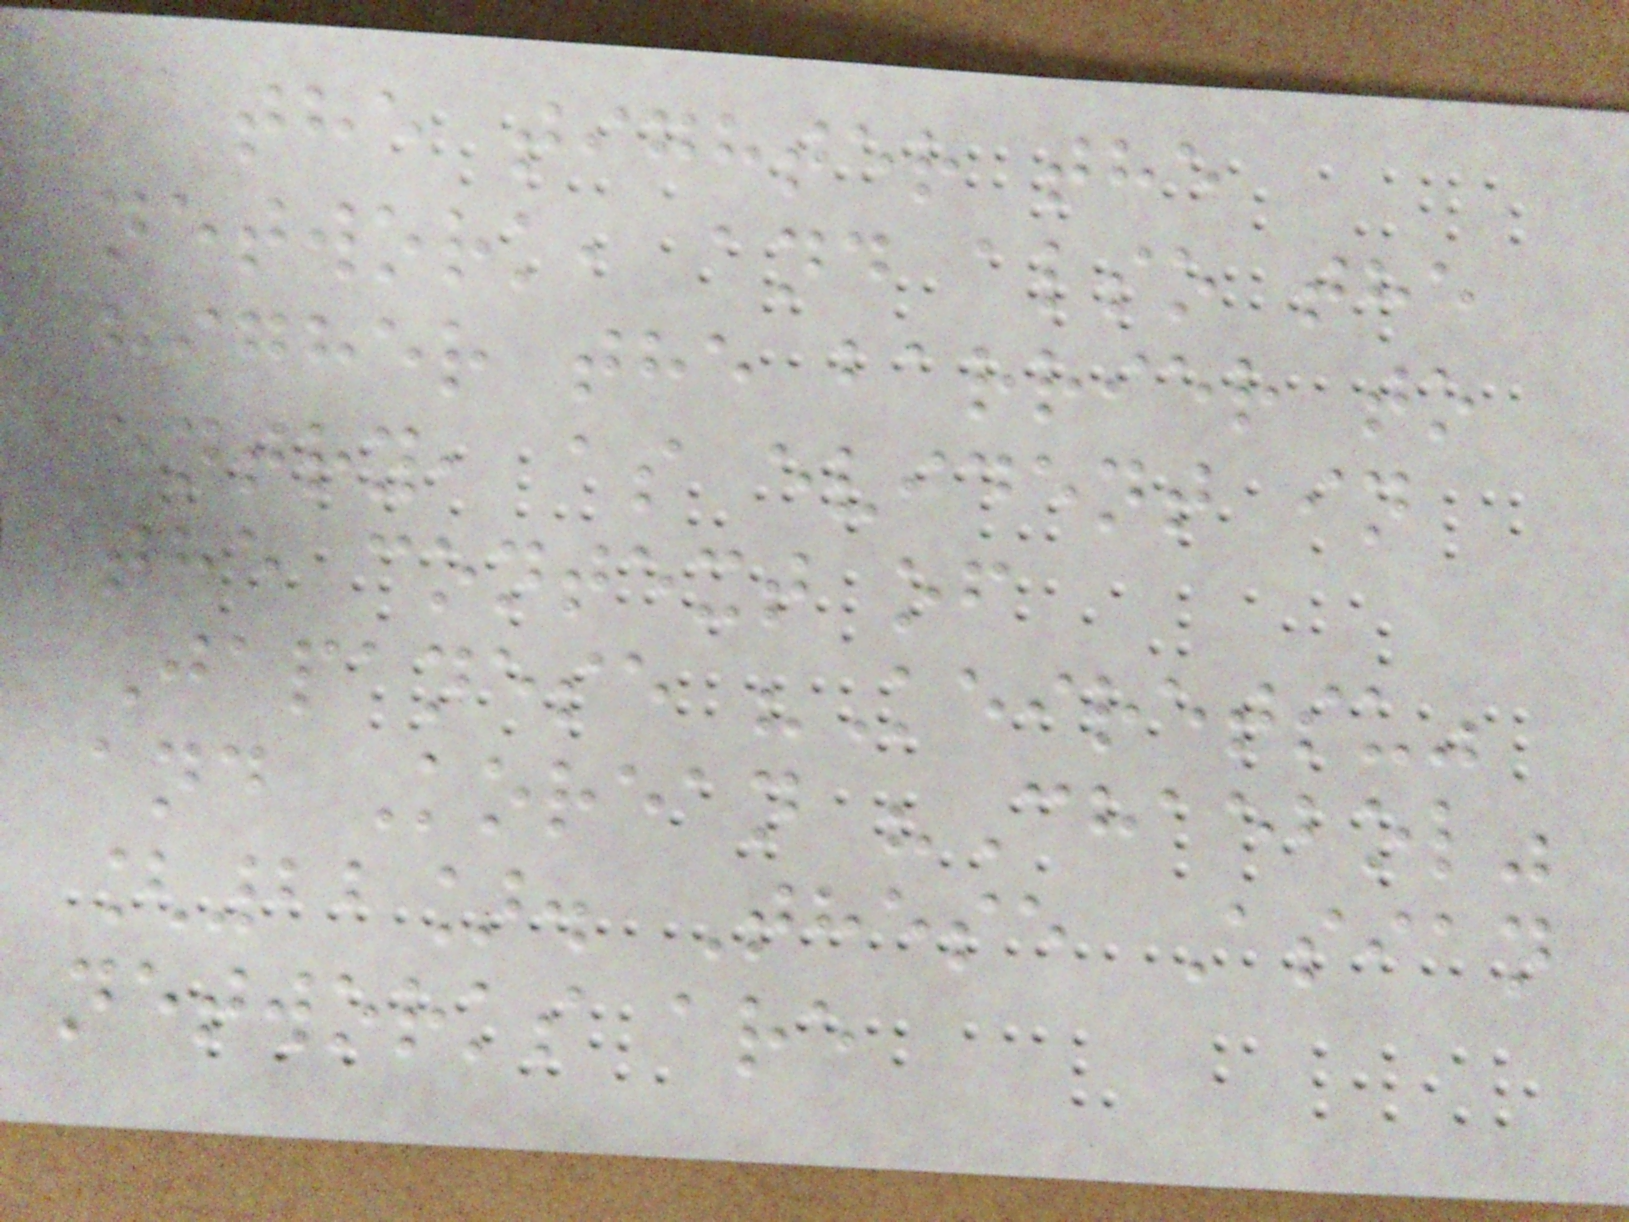the tighter the
network, and also the
higher the barrier to
entry, as evident in
the context of
Japanese "Keiretsu"
and Korean "Chaebol"
[22]. These Asian
networks are
